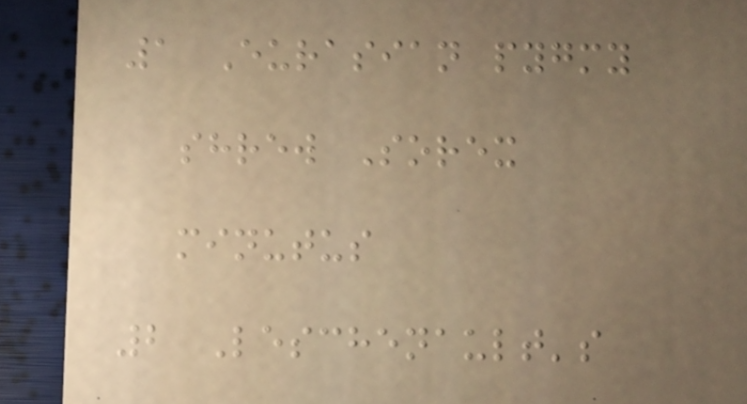1 Eurasian pygmy
shrew Sorex
minutus
2 Leschenault's
